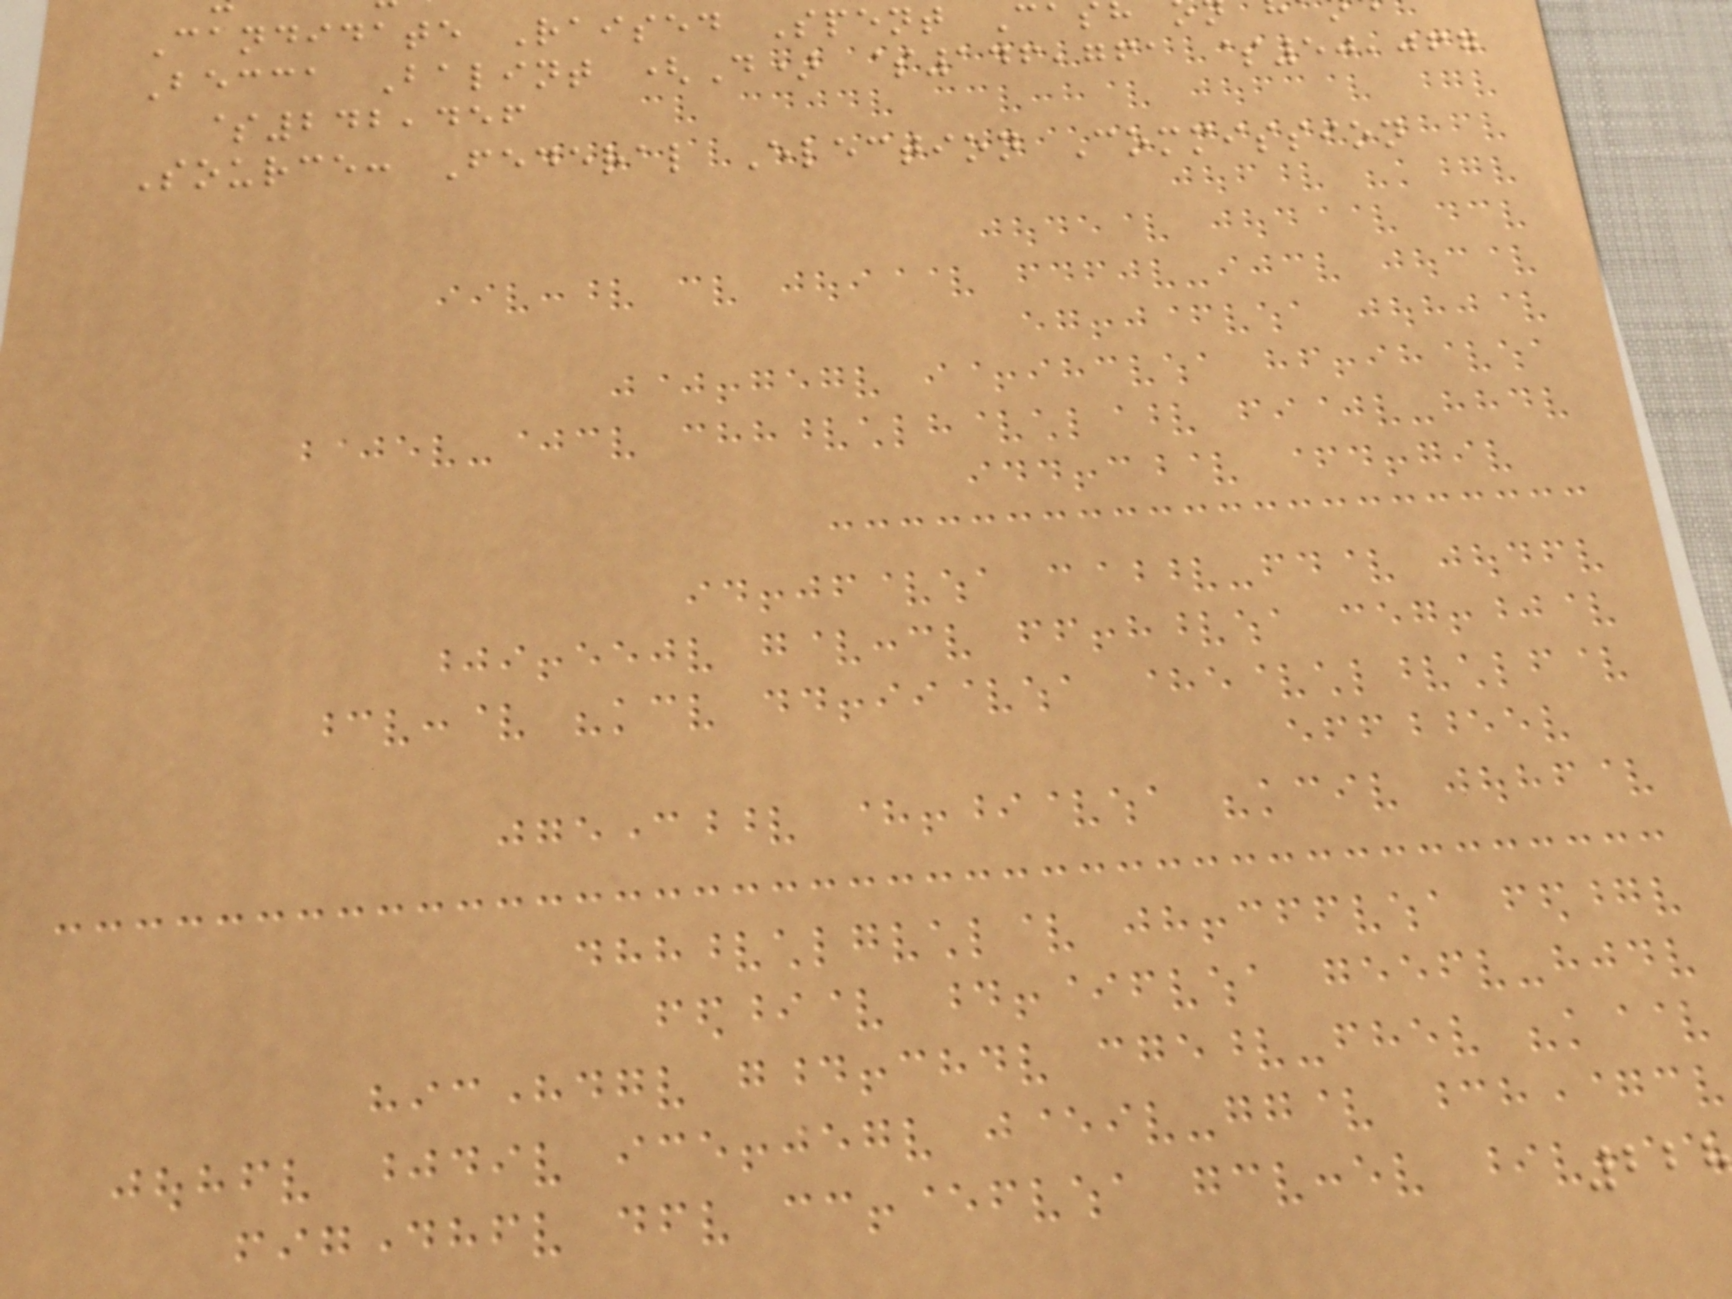Candidate Raised Spent Cas
Becca Balint (D) $146,761 $50,067
$242,456
Source: Federal Election Commission
